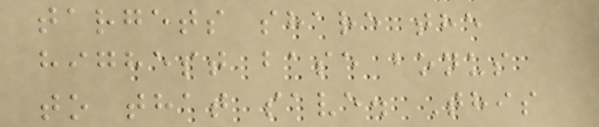targets share the
highest base bonus
to that save. This
